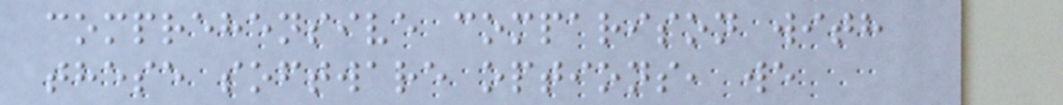comprehensive comparison with
these software options, we
